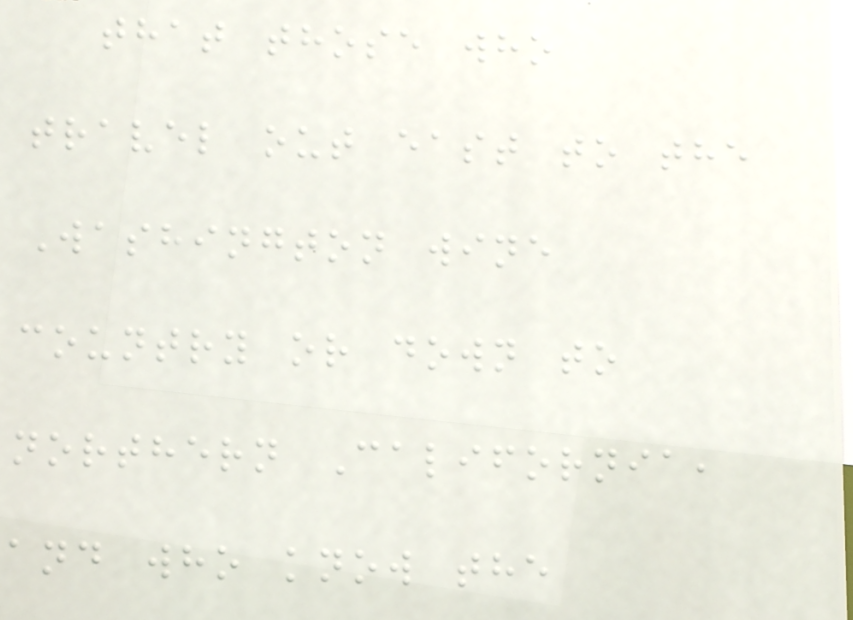that those who
travel out east to the
Washington wine
country or down to
northern California,
and who know the
